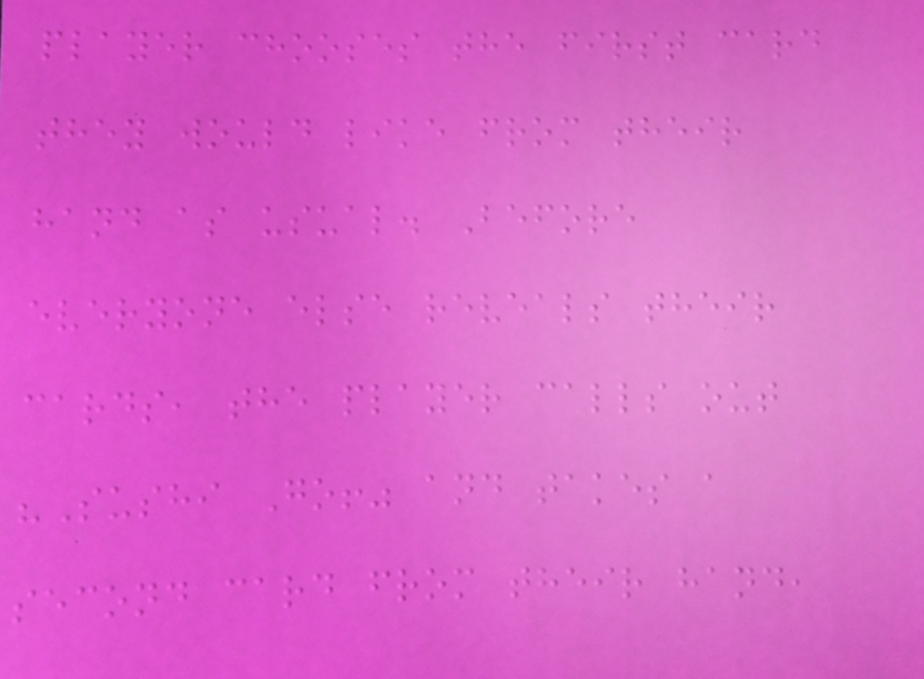player chooses the first card
they would like from their
hand as usual. Before
everyone else reveals their
cards, the player calls out
"Sushi Go!" and takes a
second card from their hand,
